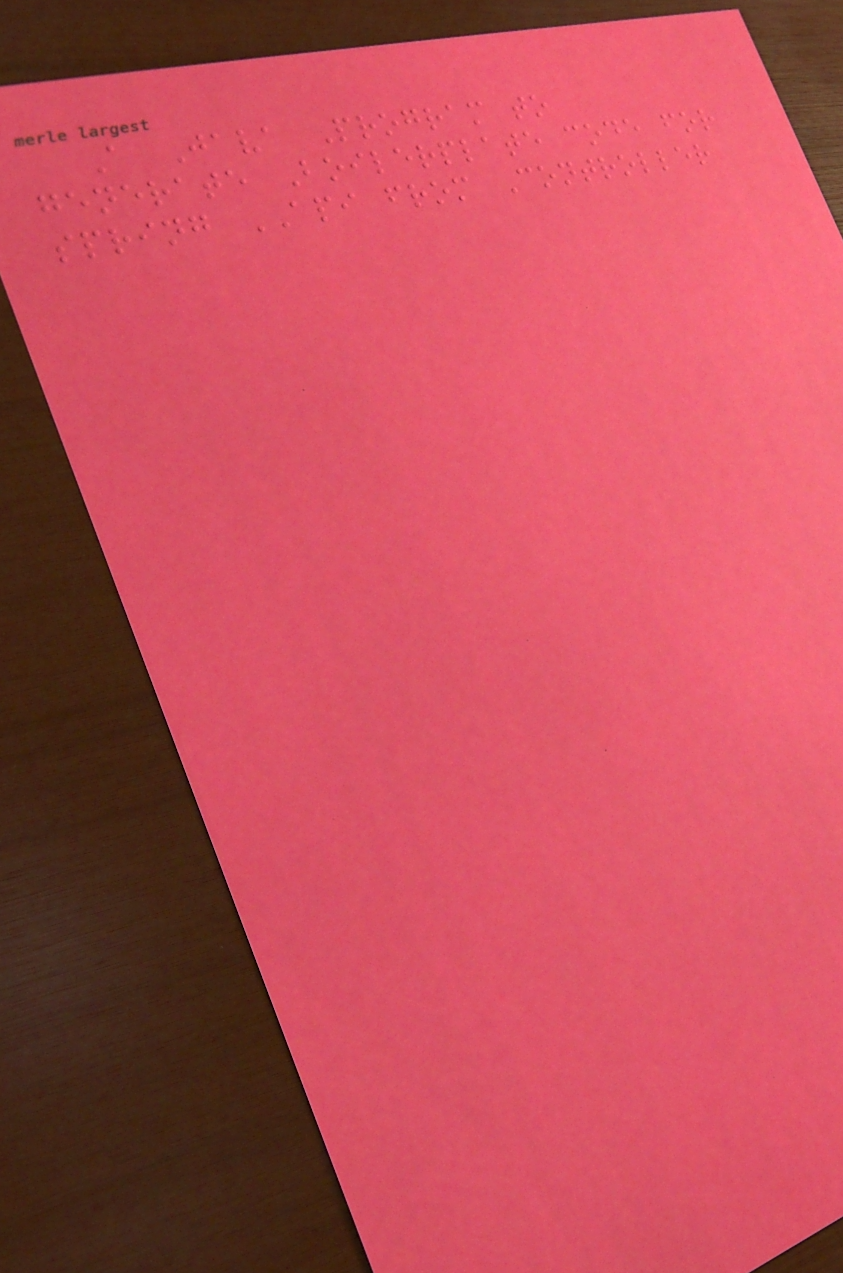A Java Program to
generate Boilerplate code for
spring API from Controller
